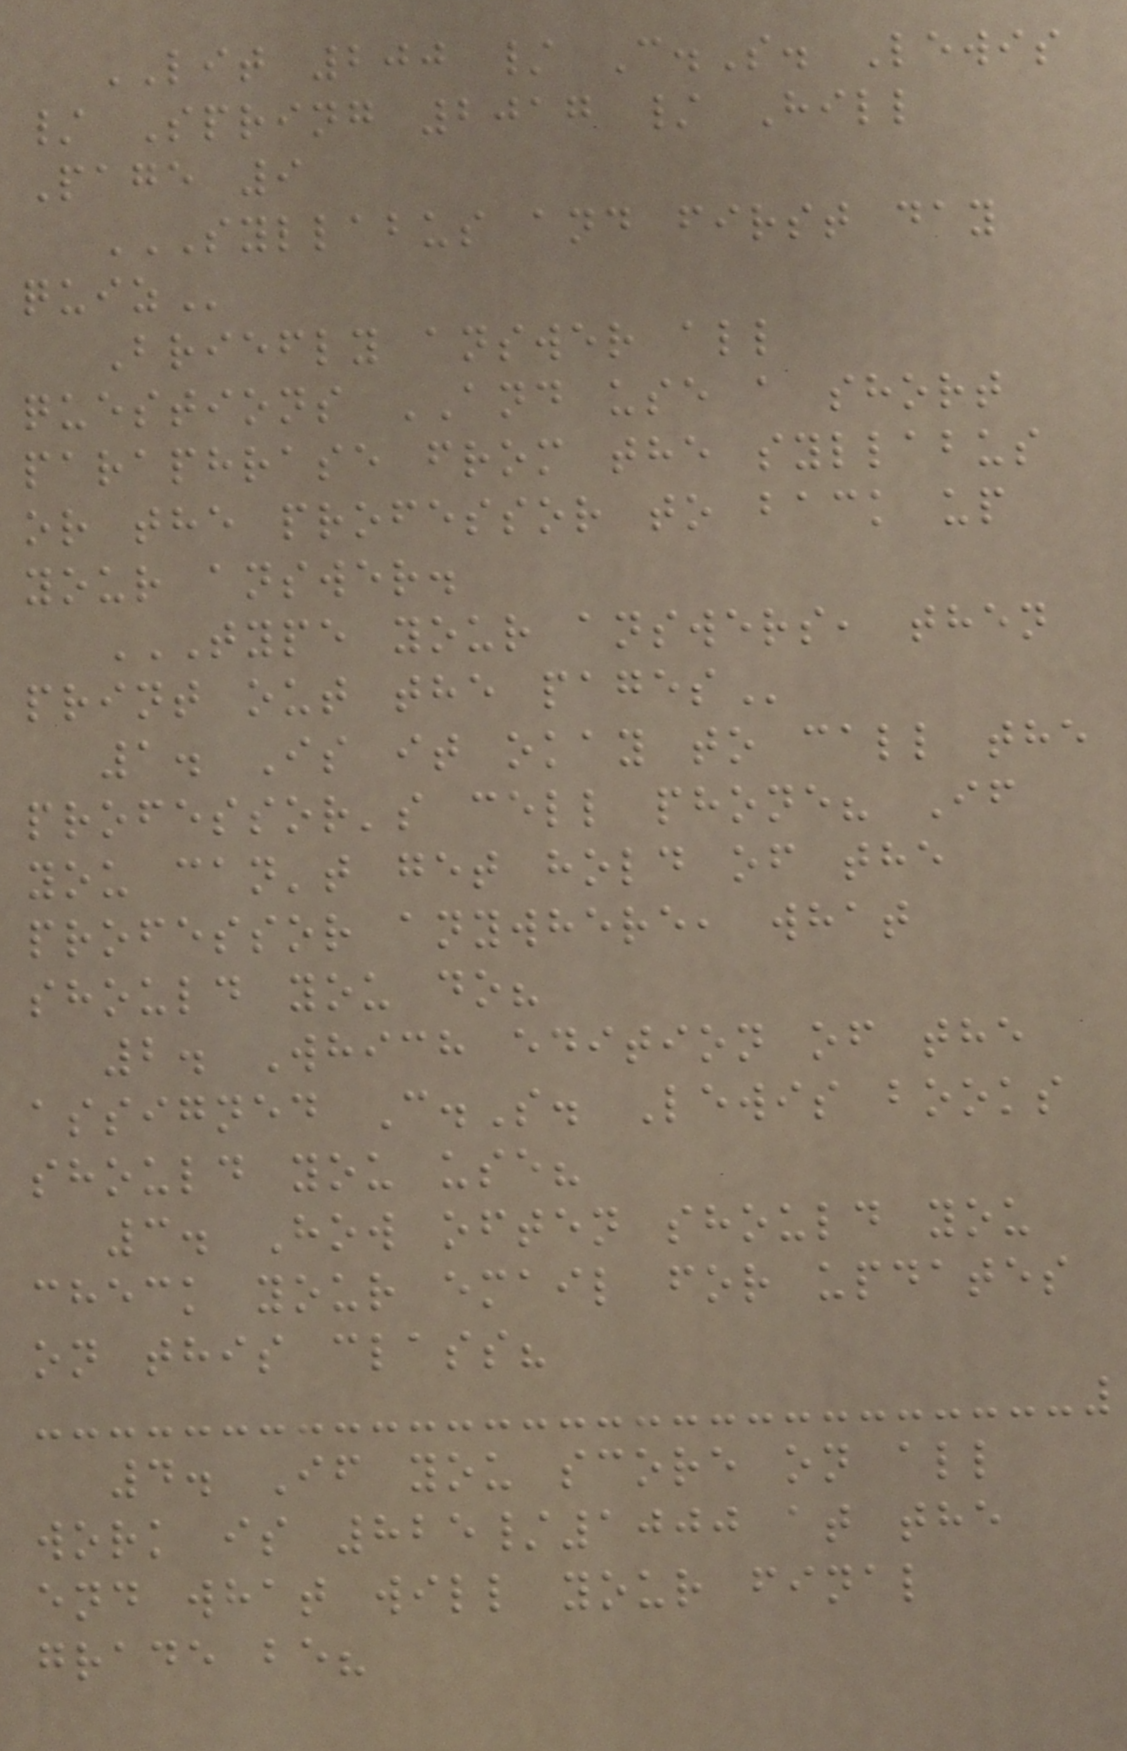LIT 200 / C.S. Lewis
/ Spring 2017 / Hill
Page 9
SYLLABUS AND FIRST DAY
QUIZ
Briefly answer all
questions AND use a short
paraphrase from the syllabus
or the professor to back up
your answer.
TYPE YOUR ANSWERS, THEN
PRINT OUT THE PAGES
1. Is it okay to call the
professor's cell phone? If
you can't get hold of the
professor anywhere, what
should you do?
2. Which edition of the
assigned C.S. Lewis books
should you use?
3. How often should you
check your email for updates
on this class?
4. If you score on all
work is 825/1000 at the
end what will your final
grade be?
